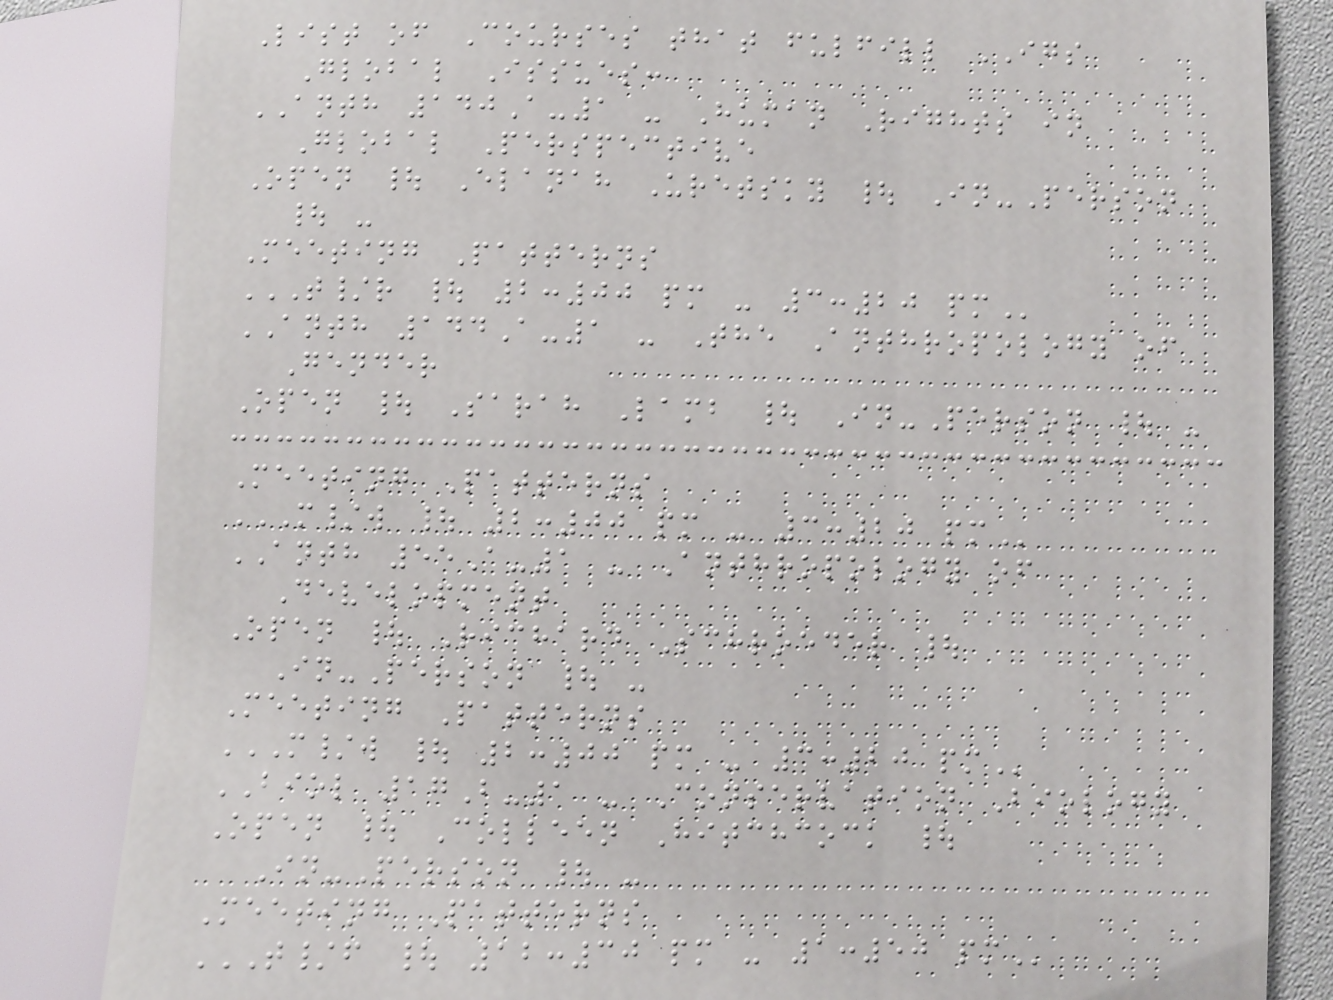List of Courses that fulfill IGS
Global Issues:
ANTH 140A-1 - Human Rights in
Global Perspective
Open | Elanah Uretsky | In-Person
| -
Meeting Patterns
T/R | 2:00 PM - 3:20 PM
ANTH 144A-1 - The Anthropology of
Gender
Open | Sarah Lamb | In-Person | -
Meeting Patterns
M/W | 2:00 PM - 3:20 PM
ANTH 55A-1 - Anthropology of
Development
Open | Richard Schroeder |
In-Person | -
Meeting Patterns
M/W | 2:00 PM - 3:20 PM
BIOL 17B-1 - Conservation Biology
Open | Colleen Hitchcock |
In-Person | -
Meeting Patterns
T/F | 12:30 PM - 1:50 PM
